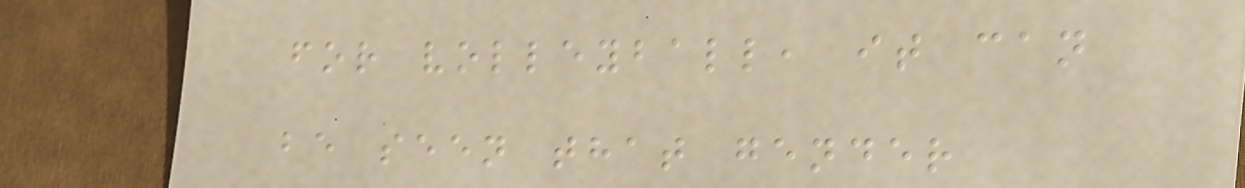for volleyball, it can
be seen that gender
